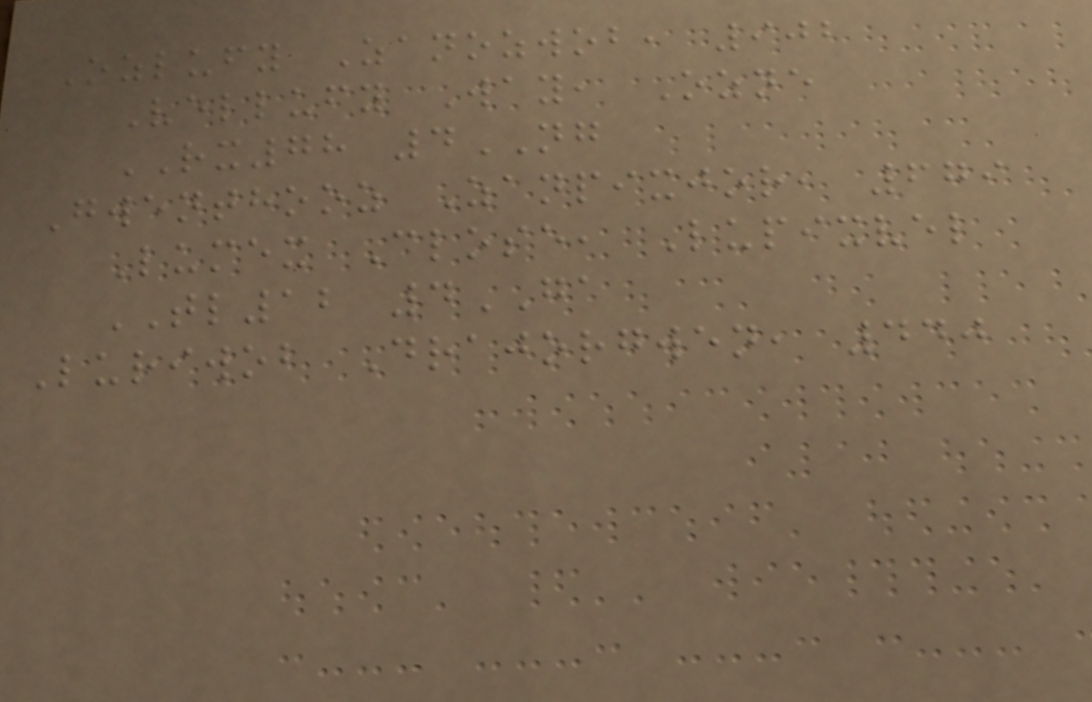Ozlufy Zanozwob, 902
Vellufy Way, Ozne
RX78 4NG
Gwenthooz Zanpixjor, 679
Lumex Close, Lupixvel
TL12 4GA
Luriwob Drajorgwen, 440
